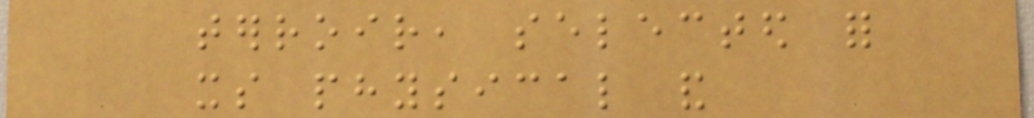terroir, selected for
its physical and
